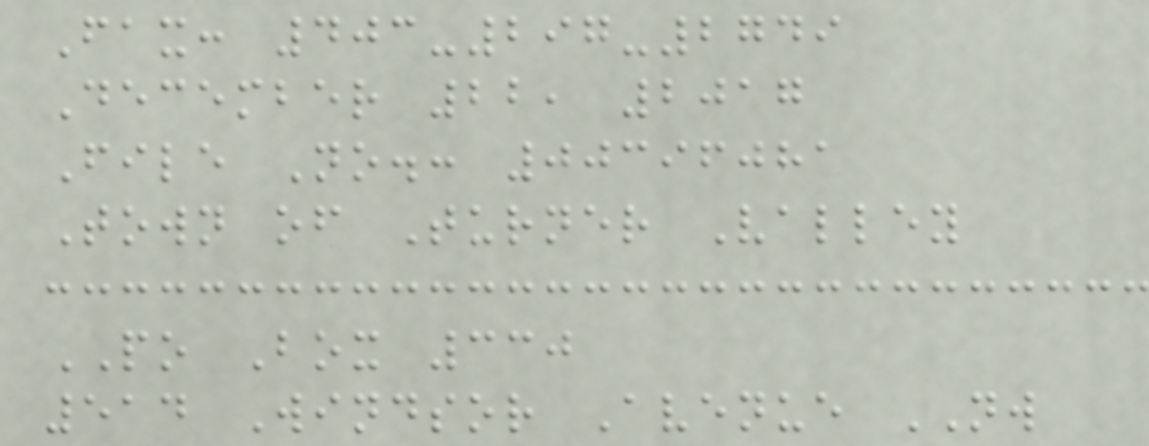Fax: 403-297-2749
December 22, 2017
File No.: 00396081
Town of Turner Valley
PO Box 330
514 Windsor Avenue NW
